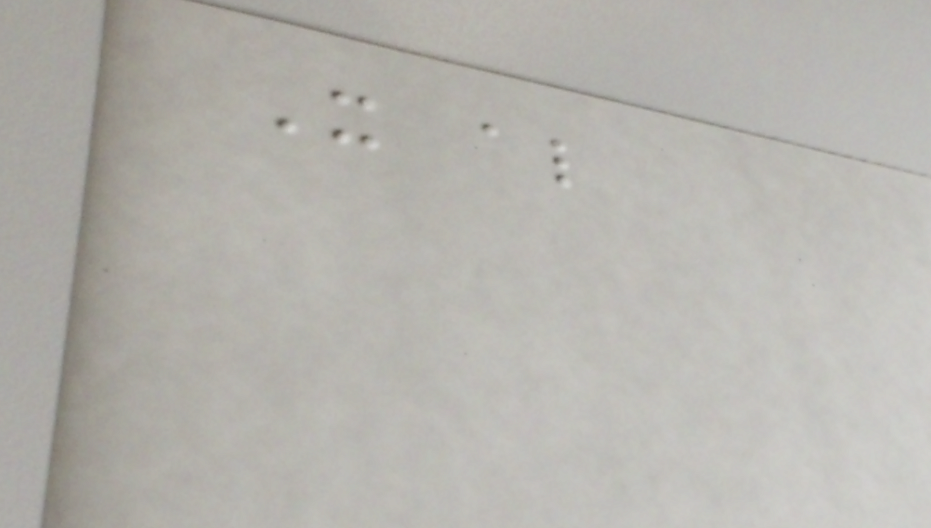It also
